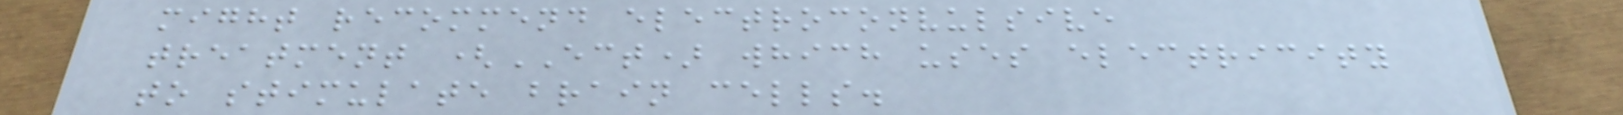might recommend electroconvulsive
treatment (ECT) which uses electricity
to stimulate brain cells.
